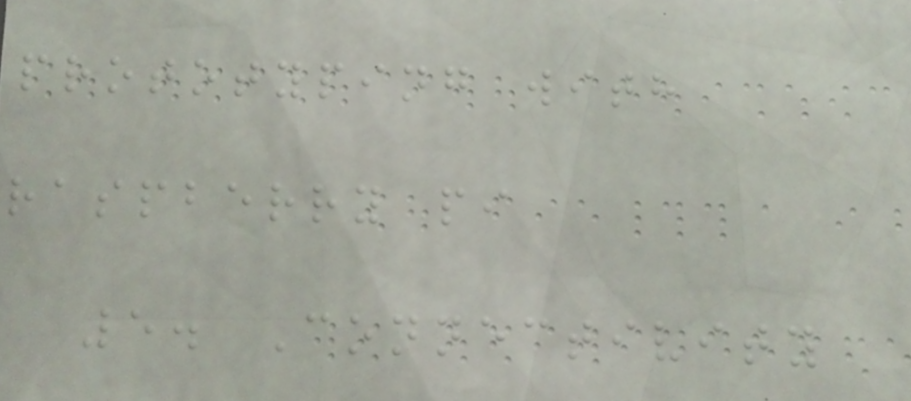prototyping with
raspberry pi
5. Connectivity
